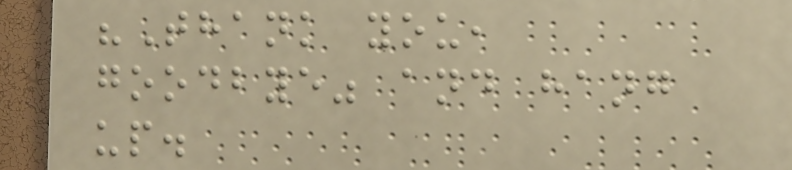"Thank you,
goodbye" and hang
up.
